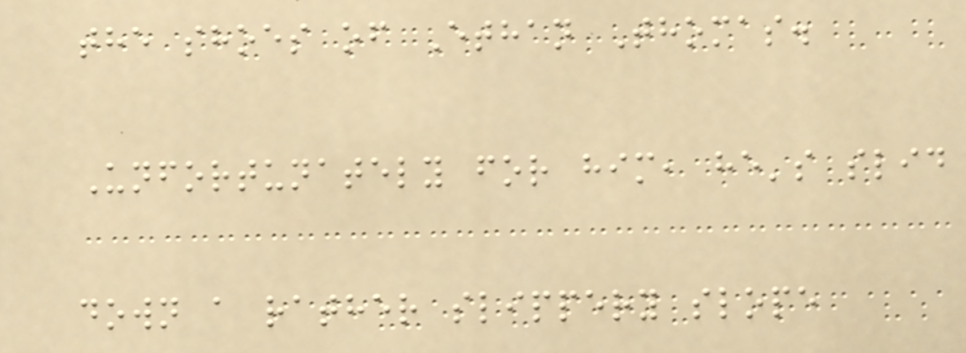the shoes of Ethan Thomas.
Unfortunately for him, he's slid
down a rather slippery slope
